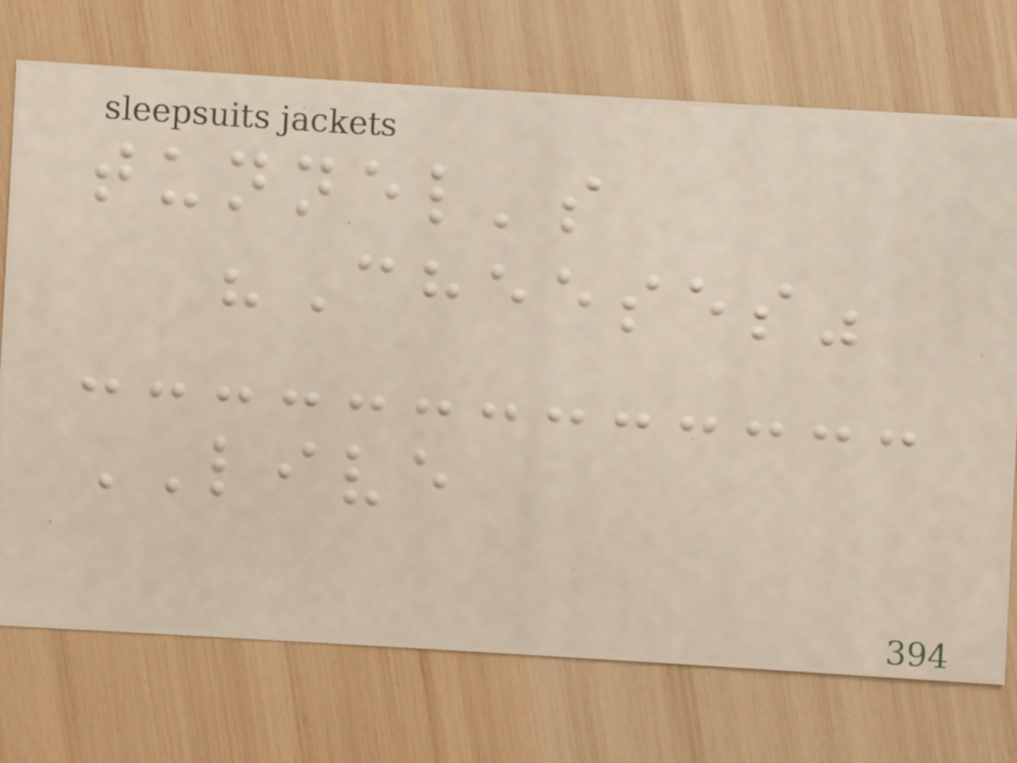tunnel's
"Cheeses"
LIVE
